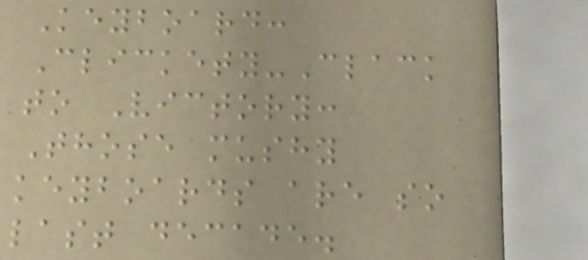Keyboard:
Clickety-Clack
to Victory:
Those mushy
keyboards are so
last decade.
